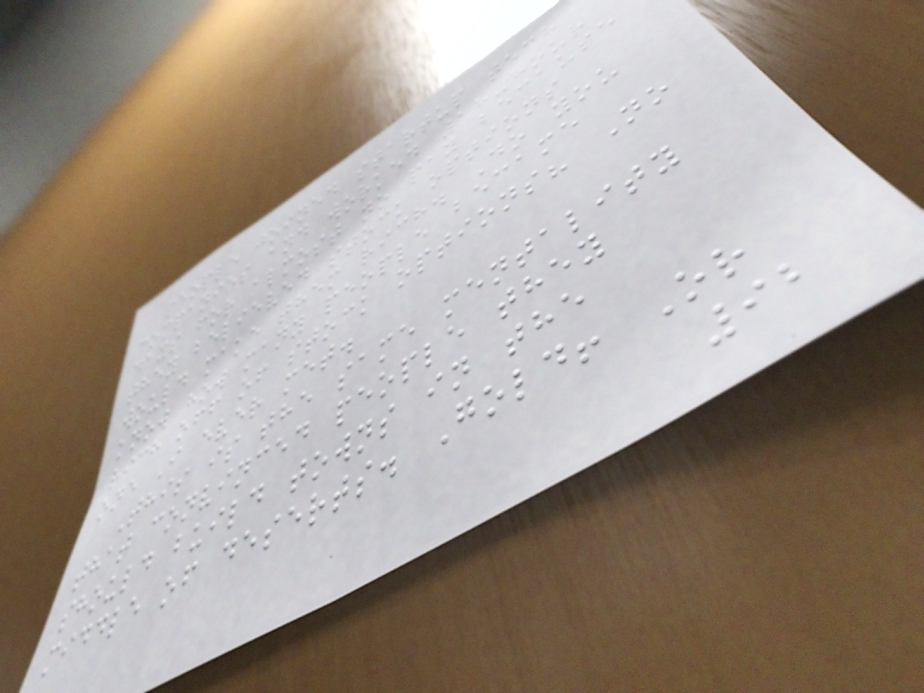people joined startup tech
companies and worked 18-hour
days for almost no pay because
they believed stock options
would make them rich. Do you
know how many people became
rich off of stock options? No
one I ever met.
This is the same mentality
that convinced people they
should build towns in the
middle of deserts. Gold! Or
92
